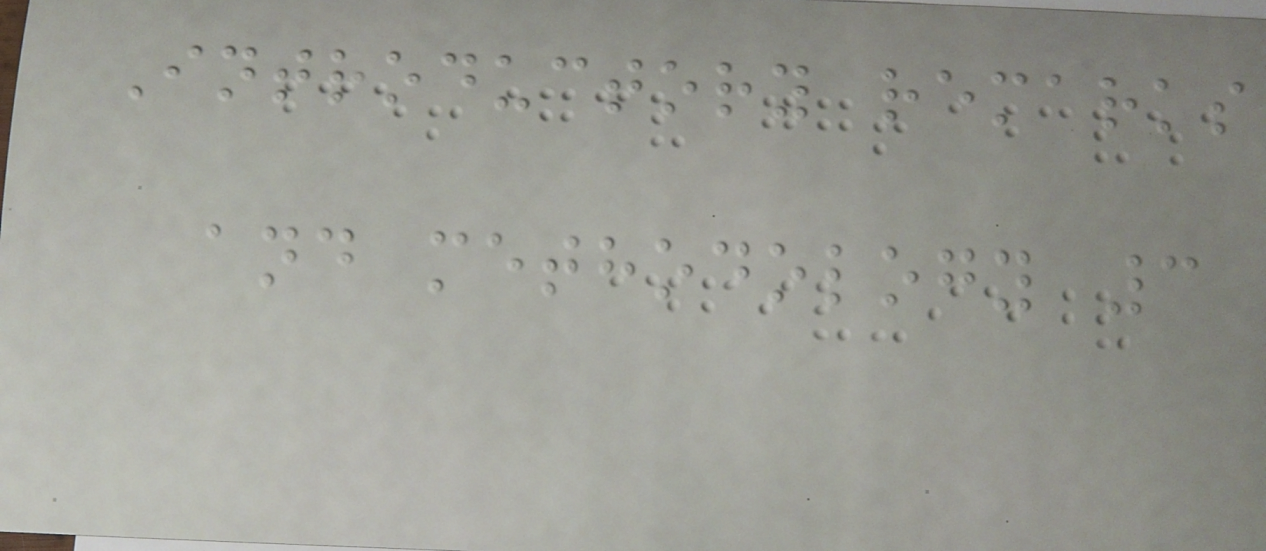Introductory remarks
and methodology 3
